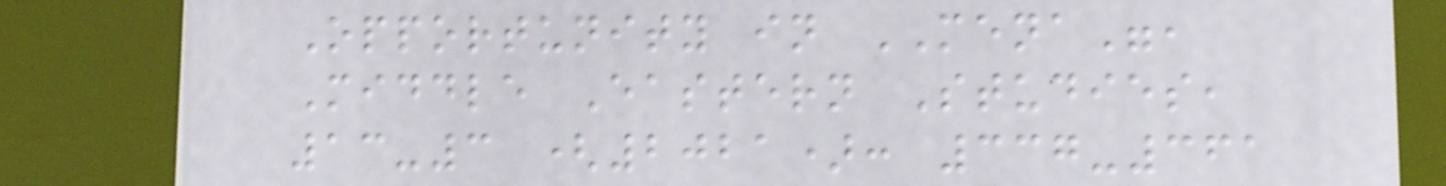Opportunity in MENA",
Middle Eastern Studies,
13-3 (2021): 337-361
